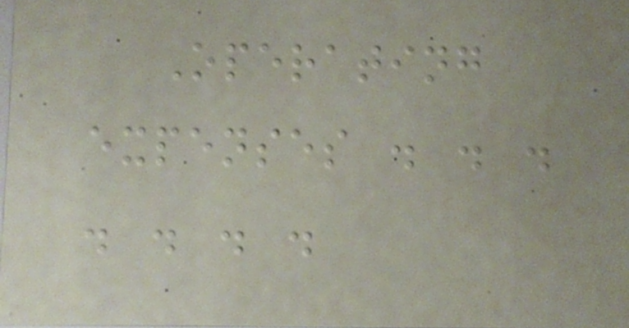Operating
expenses . . .
. . . .
